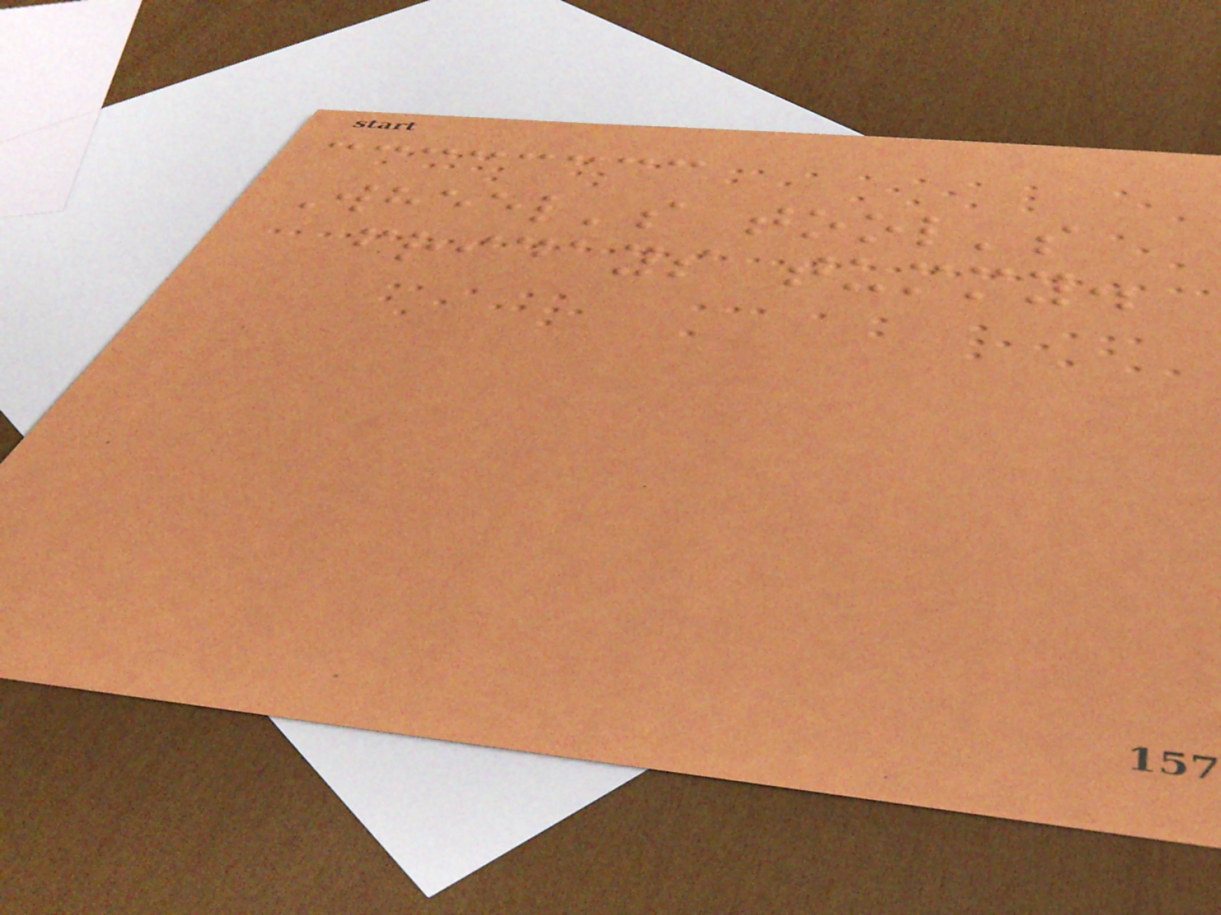Wheel's tool's
fridays tummy.
